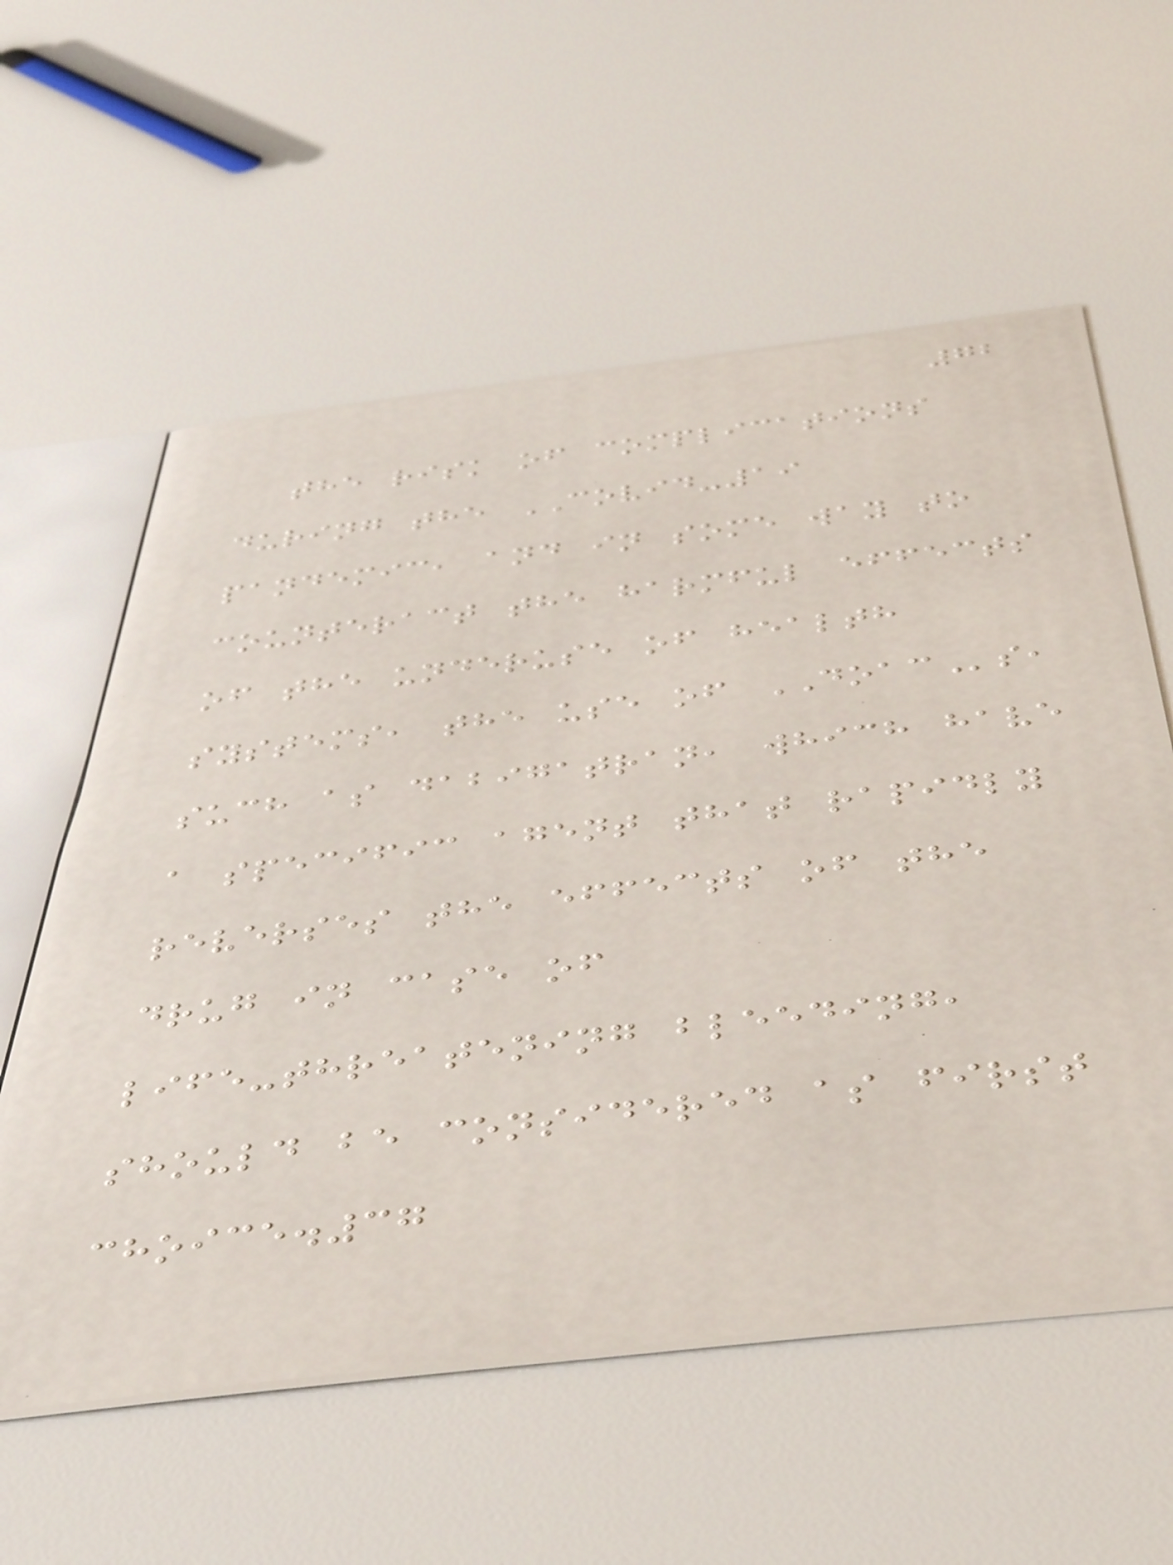72
the risk of complications
during the COVID-19
pandemic, and in some way to
counteract the harmful effects
of the underuse of health
systems, the use of DOACs,
such as dabigatran, which have
a specific agent that rapidly
reverses the effects of the
drug in case of
life-threatening bleeding,
should be considered as first
choice.37
